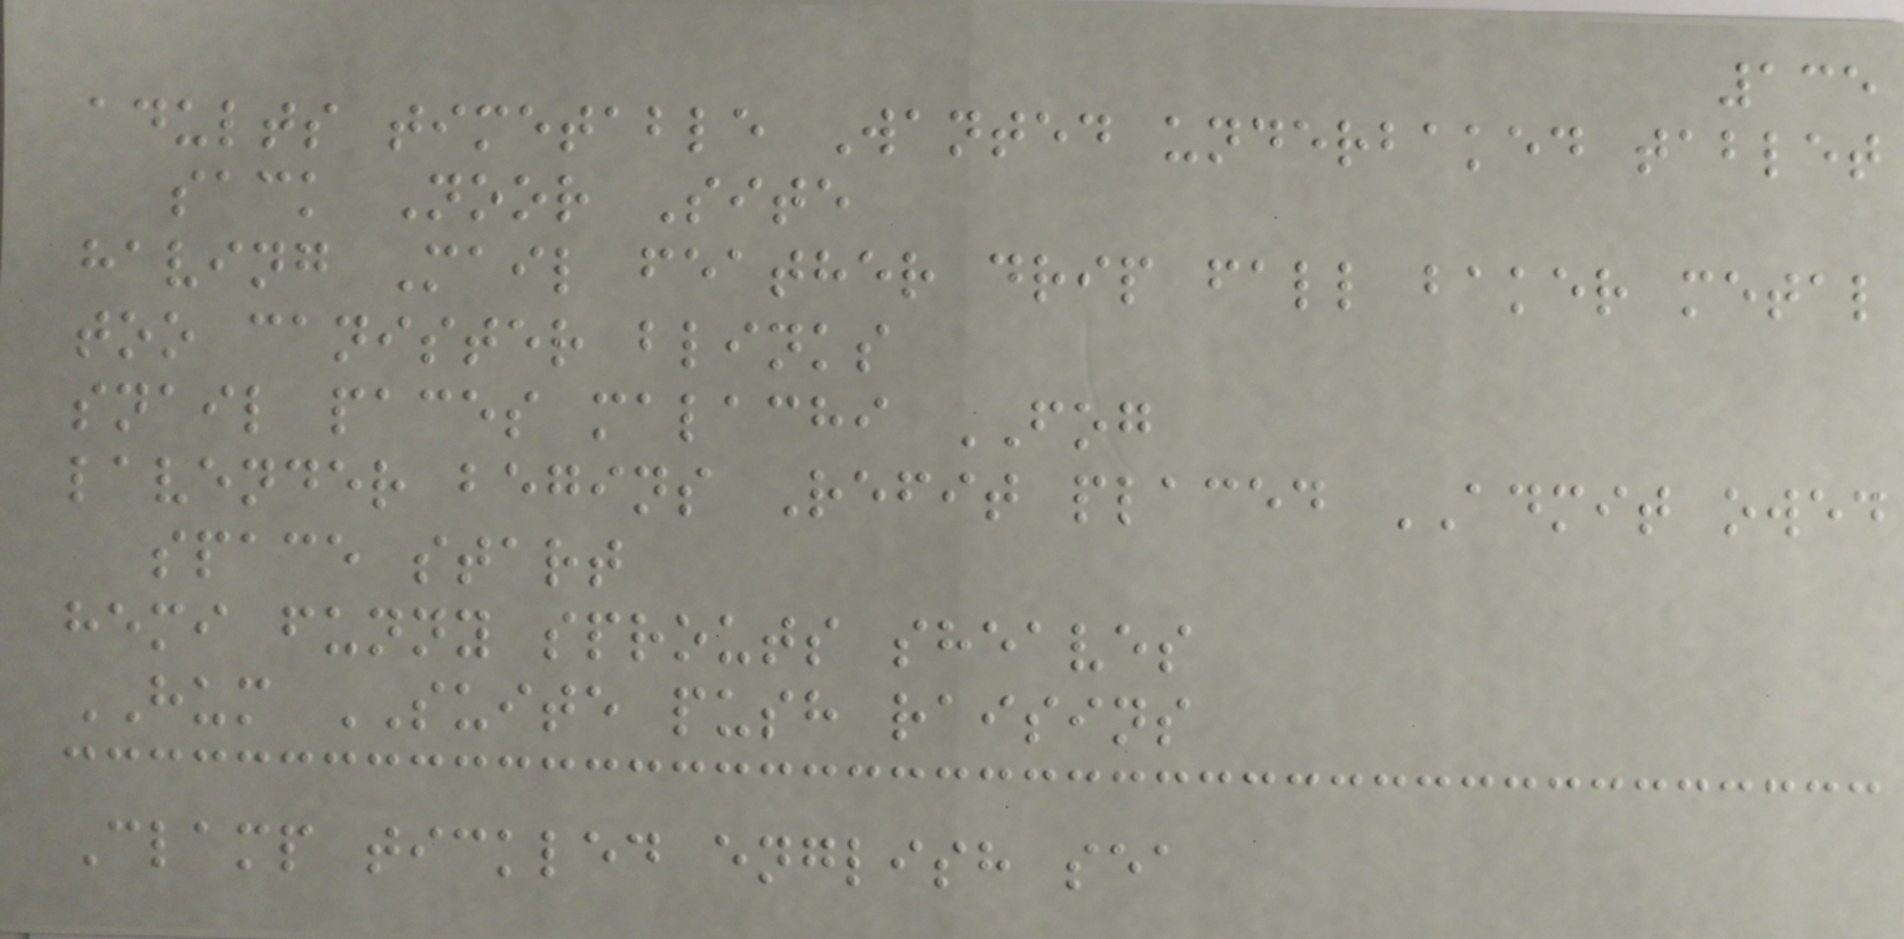135
adults timetable Wanted underbaked tablet
sack Noor Site
having Mail feather drip fall baker metal
too canister blinks
snail paces malachi FOG
lavender begins Refit placed ADMIT owed
space start
hemi funny sprouts sheaves
HUM SUITE push raisins
Clamp tickled english sea
